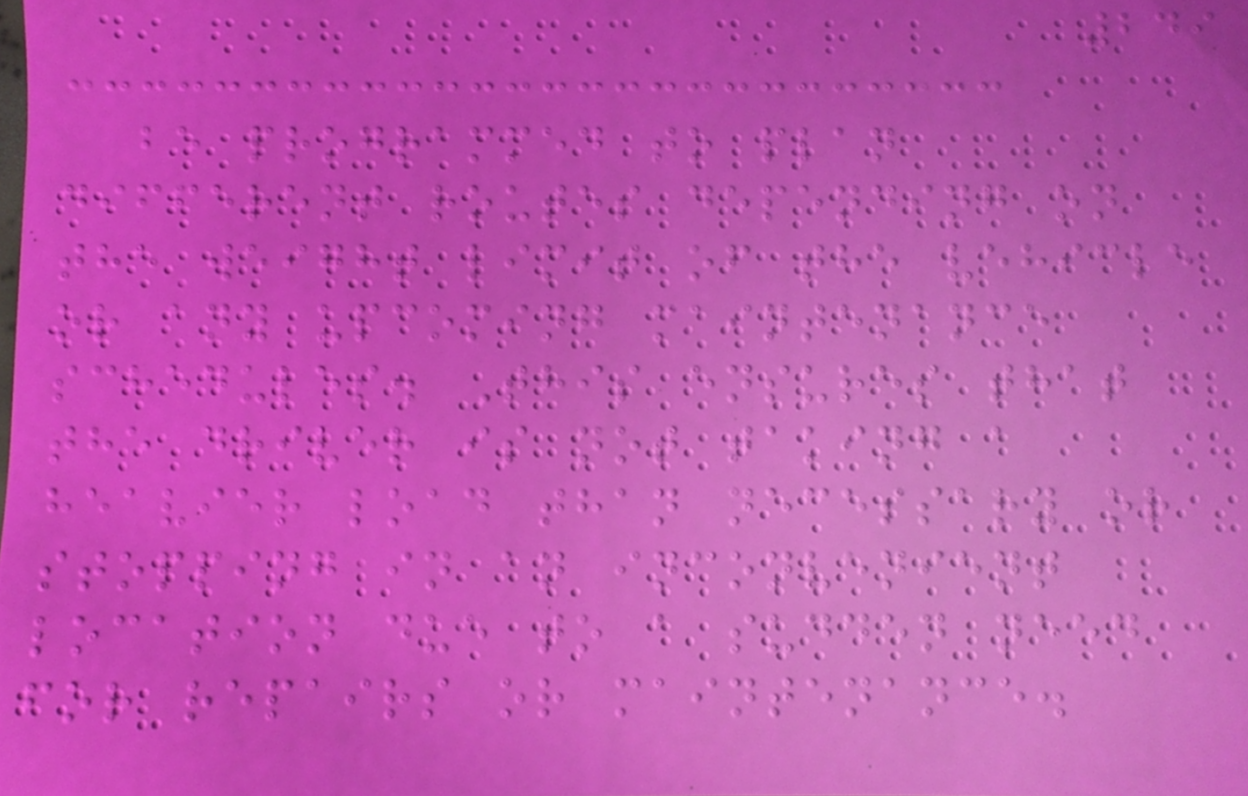249
be programmed to plan
different routes depending on
the weight limit of the vehicle
or any upcoming maintenance
schedules. This ensures that
the driver is not taking a
heavier load than necessary or
stopping in an inconvenient
location due to a sudden need
for repairs or maintenance.
